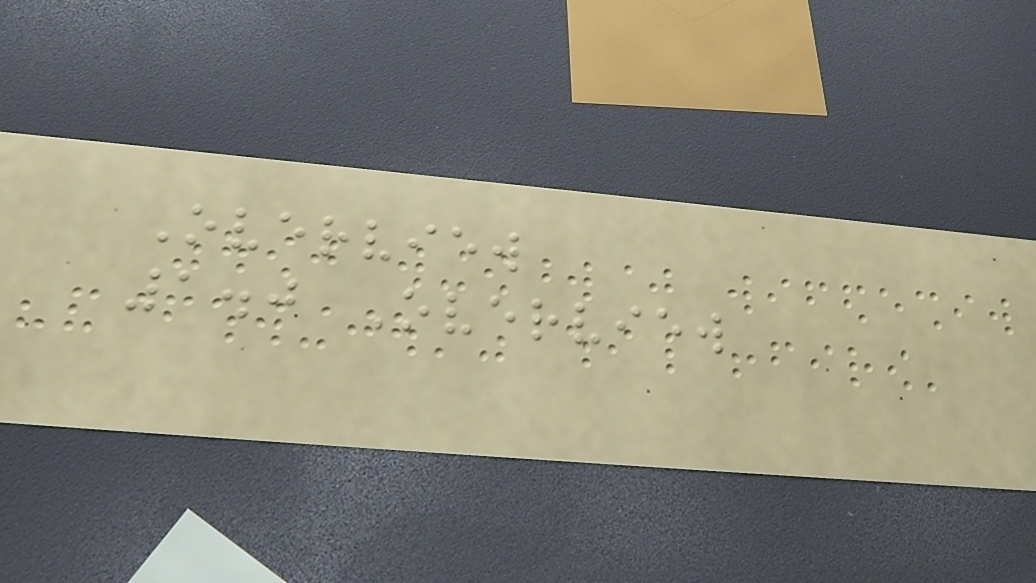Overview
1.0 Overview
